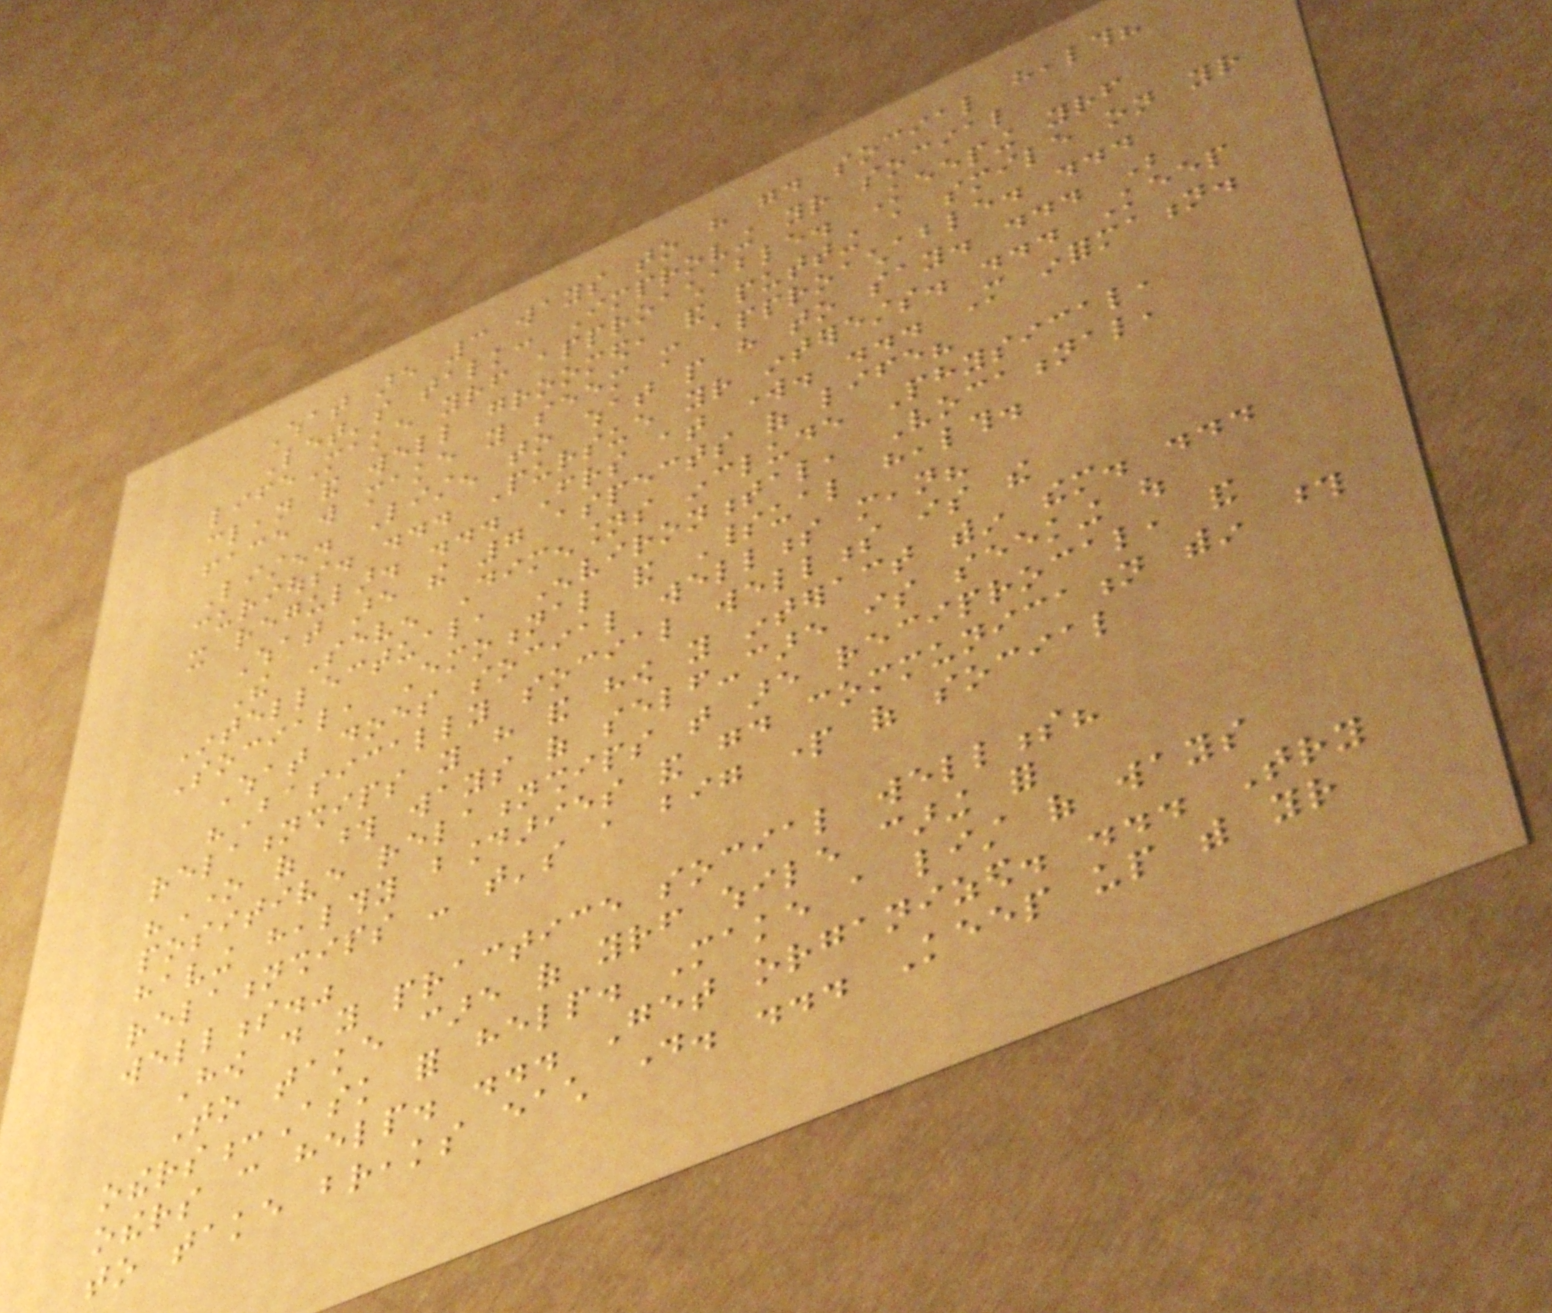What are 3 ways to have good social health?
Let's talk: Improving your social
lifeMake yourself approachable. Keeping yourself
clean and well groomed, and putting a smile on your
face will make you seem more approachable. ...
Listen. Listen to what people have to say. ... Be
curious. ... Pursue your interests. ... Keep
it regular. ... Friends at work. ... More information.
What are the 7 aspects of life?
The Seven Dimensions include Physical,
Intellectual, Environmental, Vocational,
Social, Emotional and Spiritual health.
What does social wellness mean?
"Basically social wellness is the
relationships you have and how you interact within them. ...
"One of those ways of self-care is seeking out
positive relationships that are reciprocal, and
having healthy boundaries and good communication within those
relationships - that's a big part of social
wellness."
How do you practice social wellness?
To take care of yourself while caring for
others:Ask for help. Make a list of ways
others can help. ... Get organized. ... Try
to take breaks each day. ... Keep up with your
